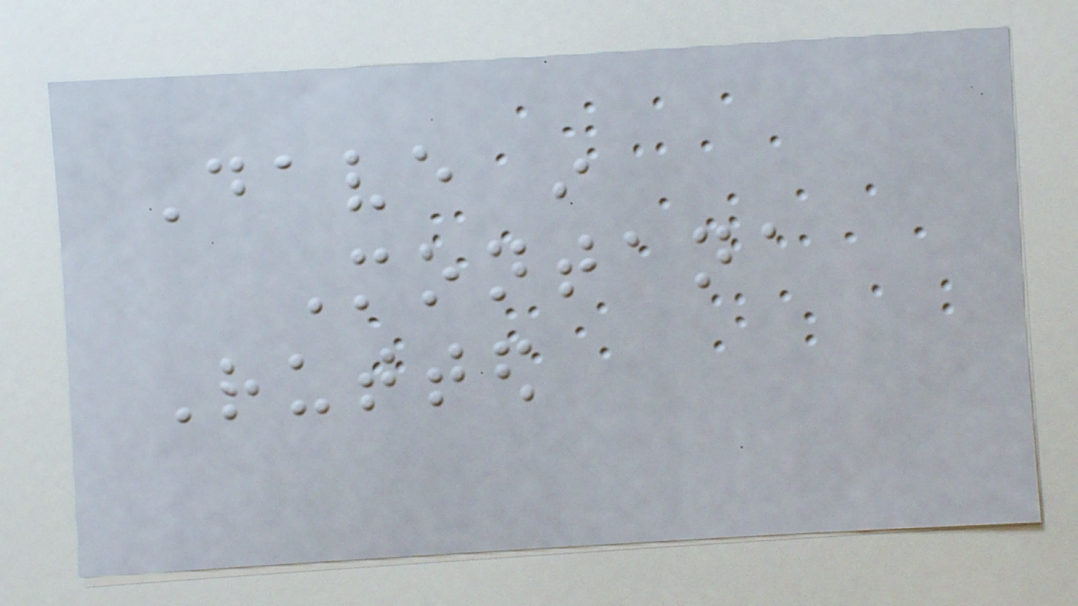Dave in
Montana
Rutted
